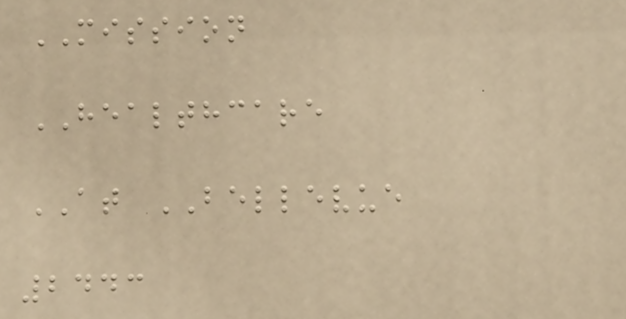MISSION
HEALTHCARE
AT BELLEVUE
2443
